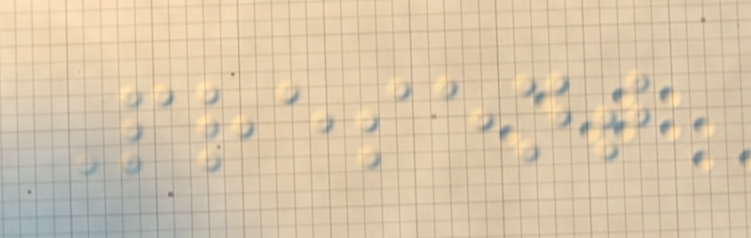Present
